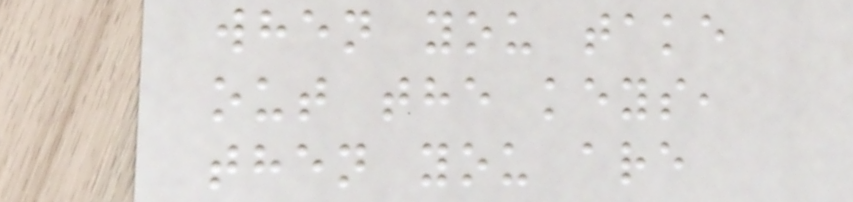when you take
out the keys,
then you are
